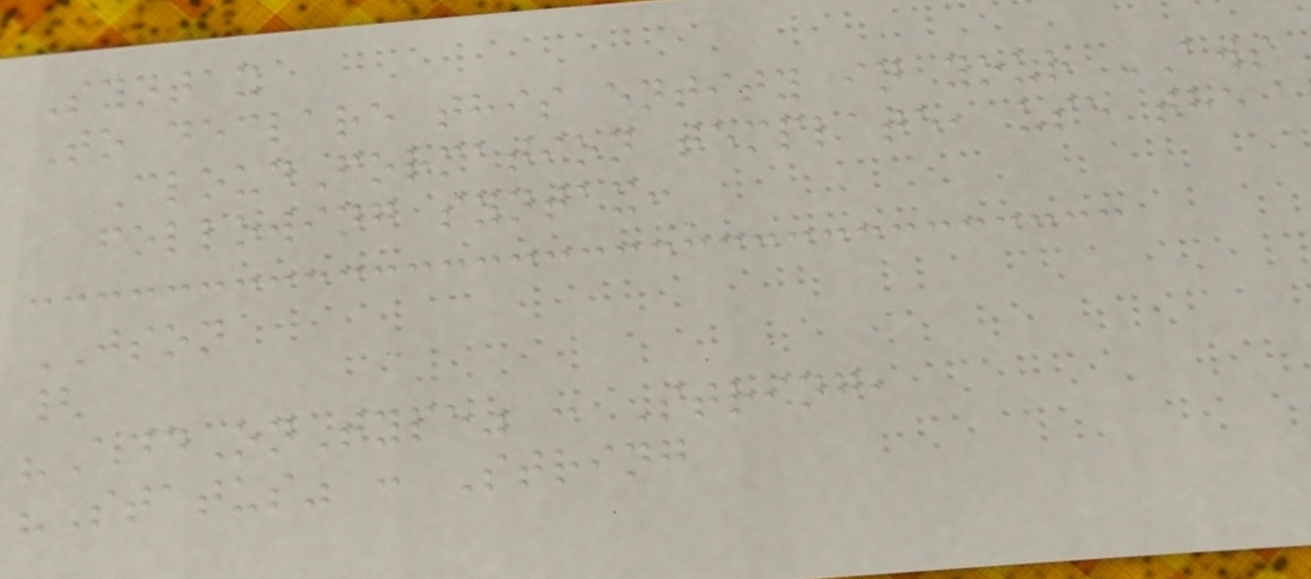Syntax
To declare this entity in your AWS
CloudFormation template, use the
following syntax:
JSON
{
"AddOnType" : String,
"Status" : String
